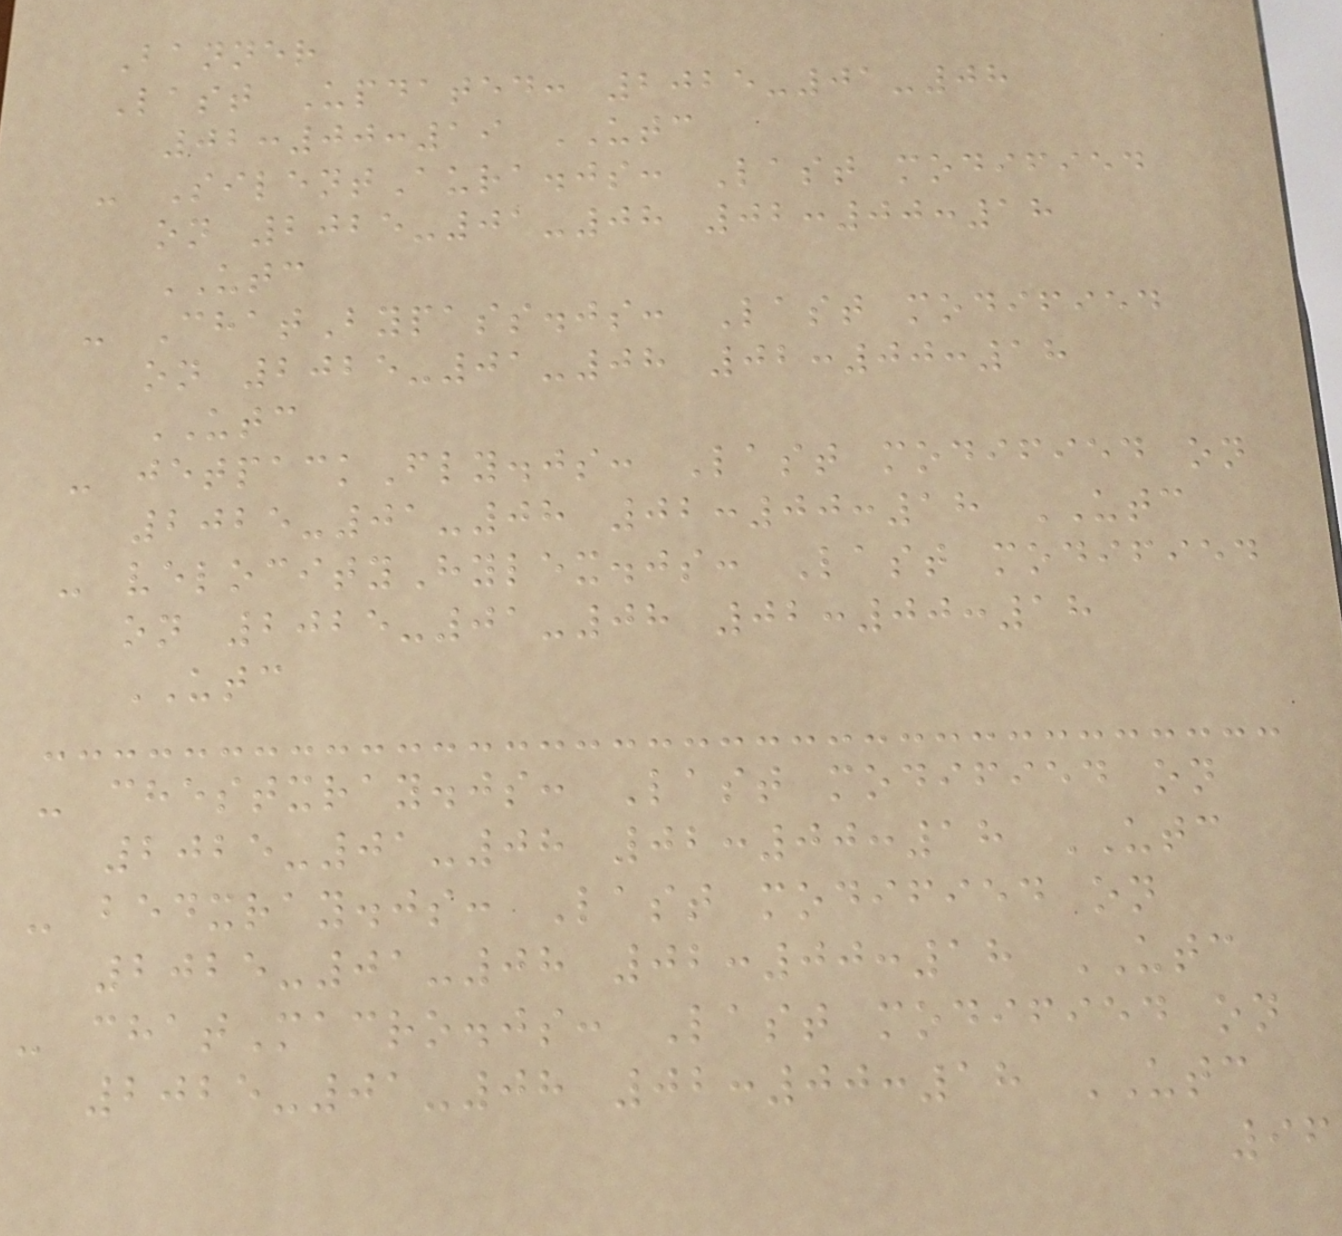Banner
Last Updated: 2025-01-08
02:00:19 UTC
- SilentAura.js: Last modified
on 2025-01-08 02:00:18
UTC
- ChatBypass.js: Last modified
on 2025-01-08 02:00:18
UTC
- jetpackFly.js: Last modified on
2025-01-08 02:00:18 UTC
- velocityHylex.js: Last modified
on 2025-01-08 02:00:18
UTC
- chestxray.js: Last modified on
2025-01-08 02:00:18 UTC
- bedxray.js: Last modified on
2025-01-08 02:00:18 UTC
- chatMacro.js: Last modified on
2025-01-08 02:00:18 UTC
96
